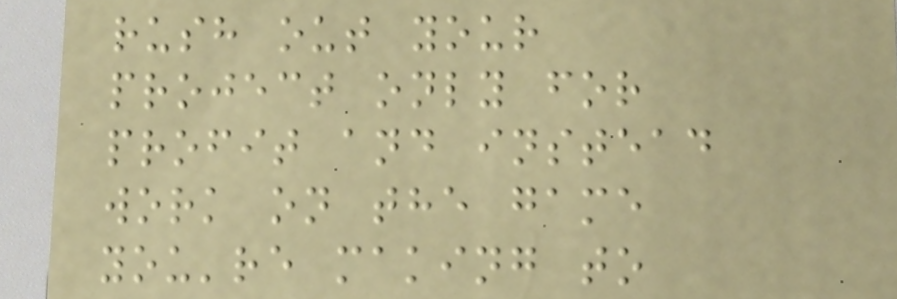rush out your
project only for
profit and instead
work on the game
you're making to
